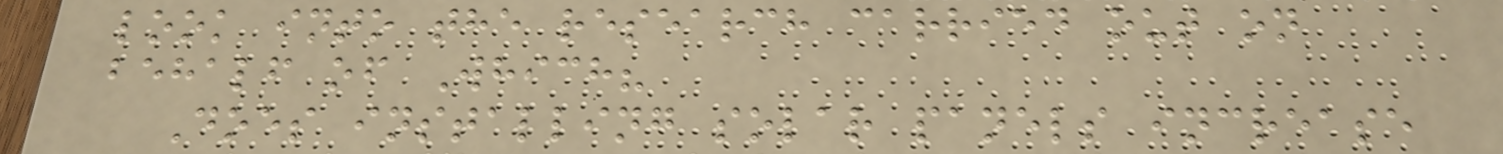look into the research carried out on
behalf of Which?
Does installing solar panels increase
